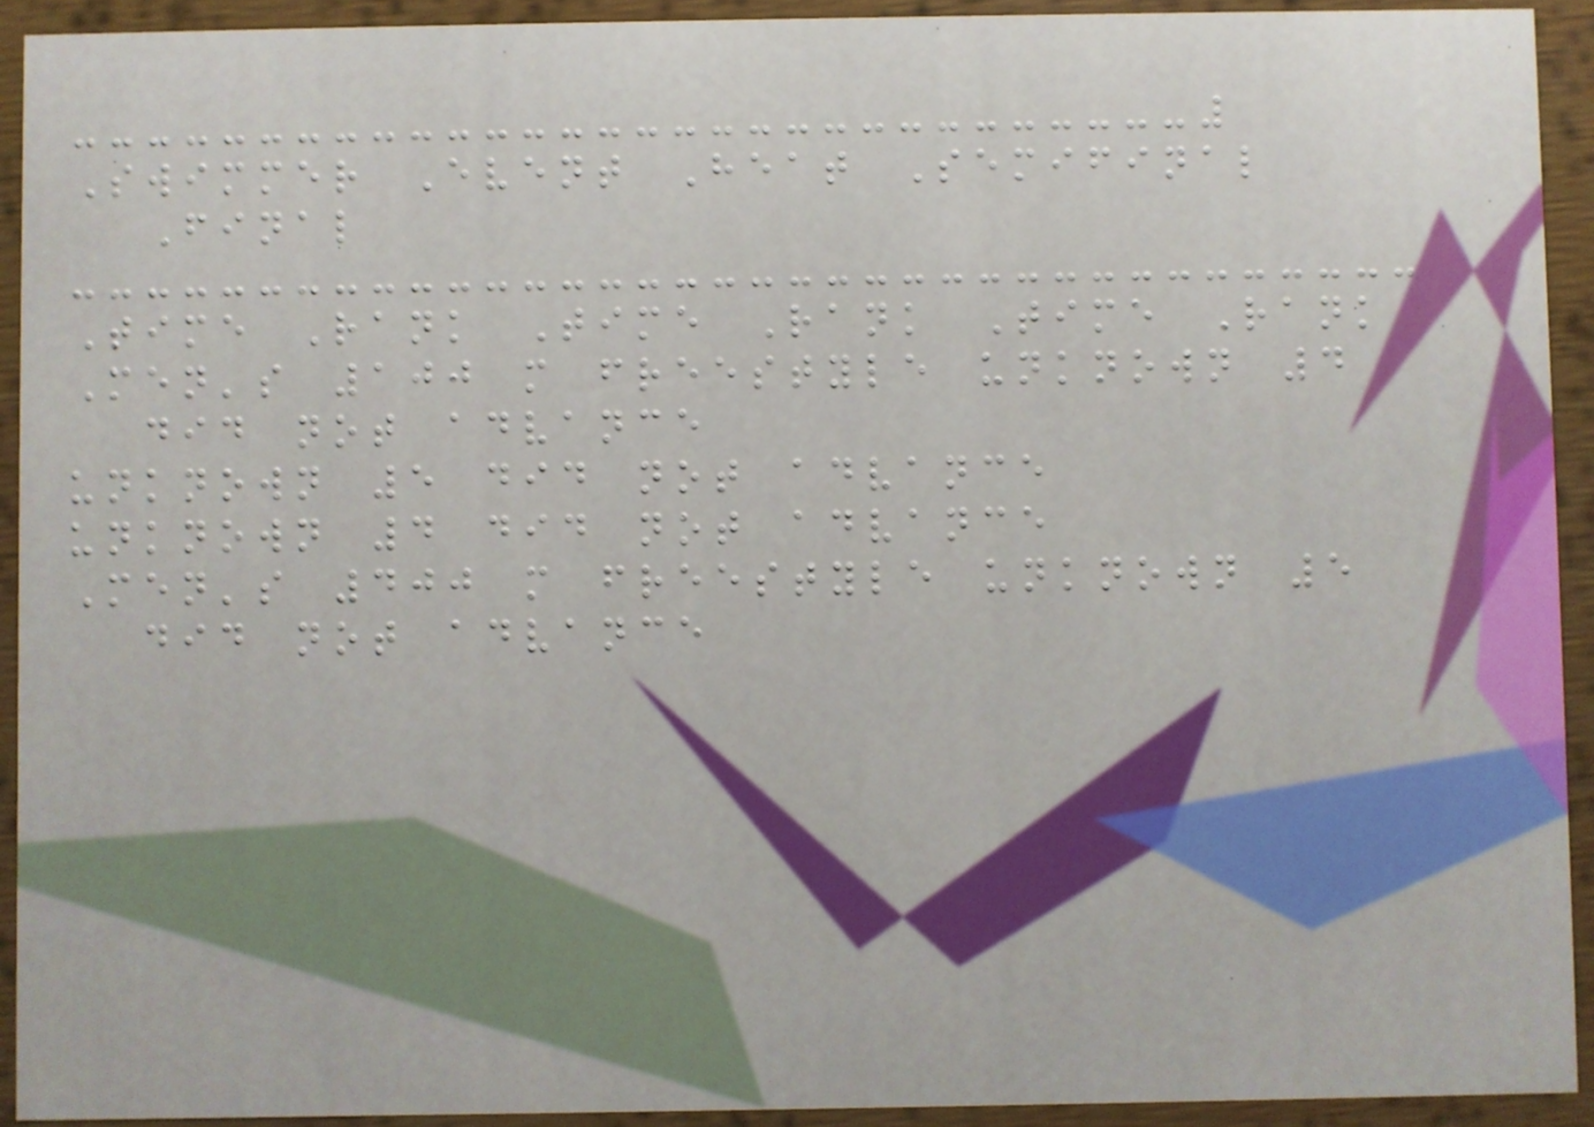Swimmer Event Heat Semifinal
Final
Time Rank Time Rank Time Rank
Men's 100 m freestyle unknown 4
did not advance
unknown 5 did not advance
unknown 4 did not advance
Men's 400 m freestyle unknown 5
did not advance
